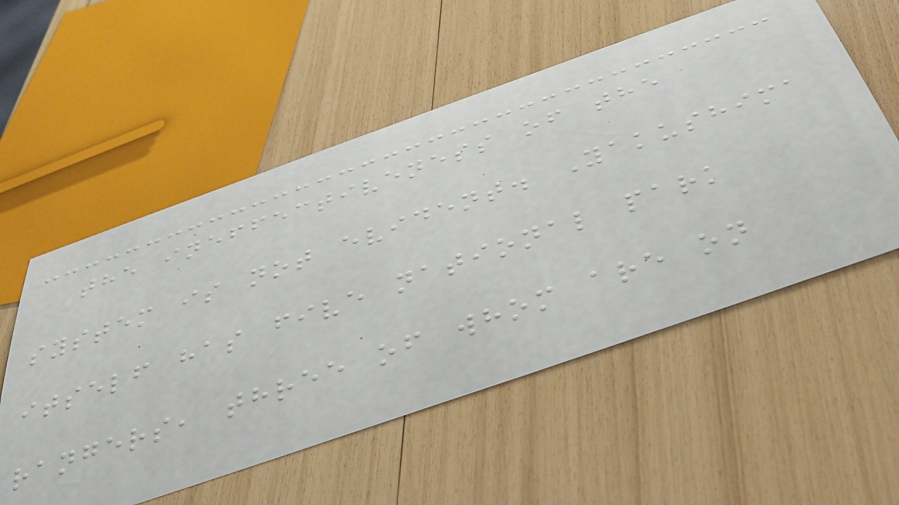the ineffectiveness of the
system is not evident. Yakushima
itself has five national park
rangers, three of whom are on
